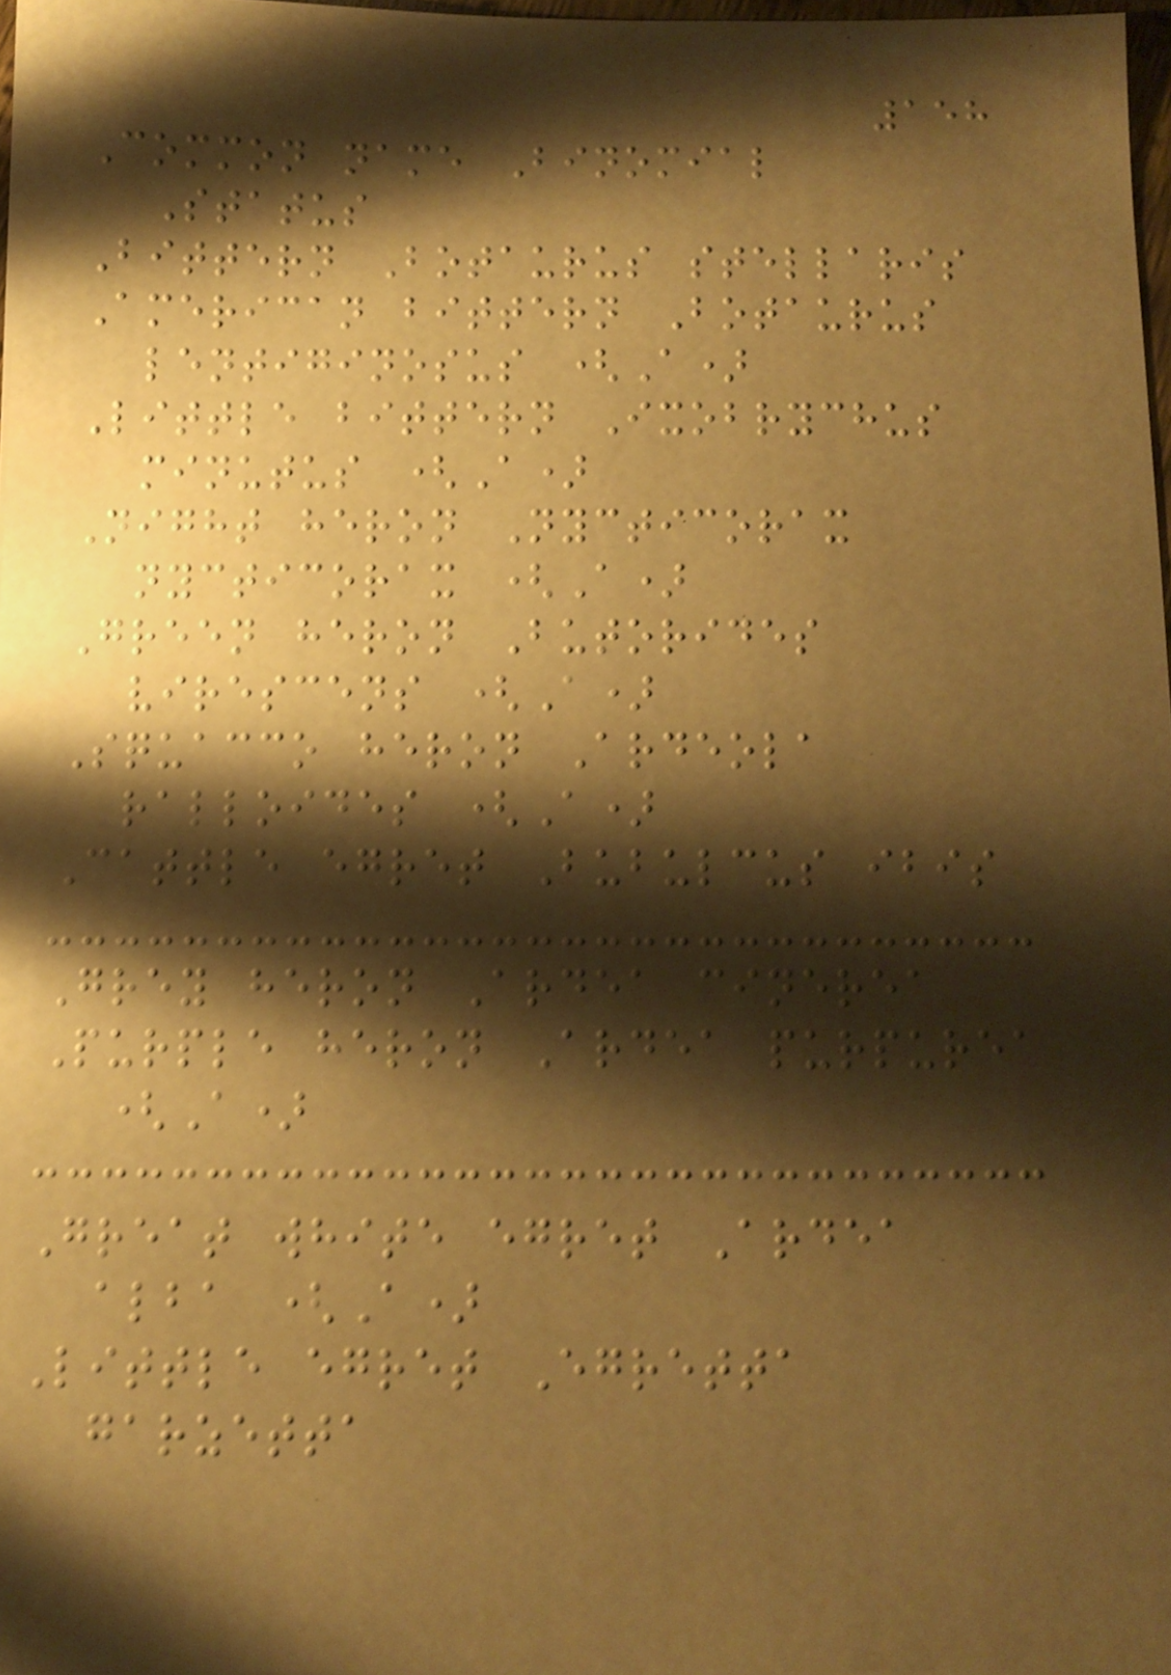158
Common name Binomial
Status
Bittern Botaurus stellaris
American bittern Botaurus
lentiginosus (A)
Little bittern Ixobrychus
minutus (A)
Night heron Nycticorax
nycticorax (A)
Green heron Butorides
virescens (A)
Squacco heron Ardeola
ralloides (A)
Cattle egret Bubulcus ibis
Grey heron Ardea cinerea
Purple heron Ardea purpurea
(A)
Great white egret Ardea
alba (A)
Little egret Egretta
garzetta
